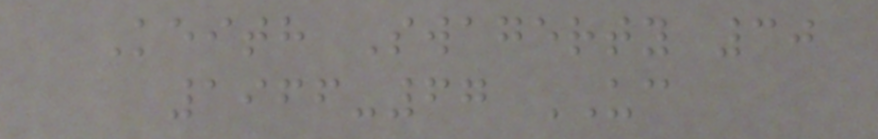Keith Swagerty 30
1966-67 UC
